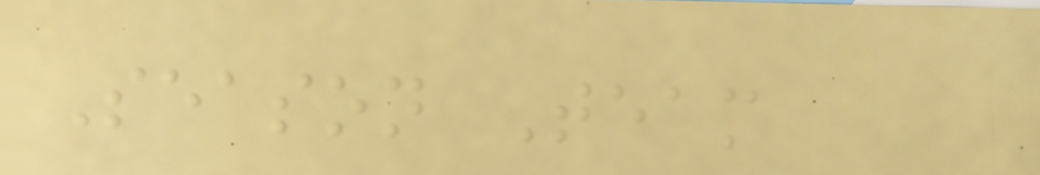Season Team
